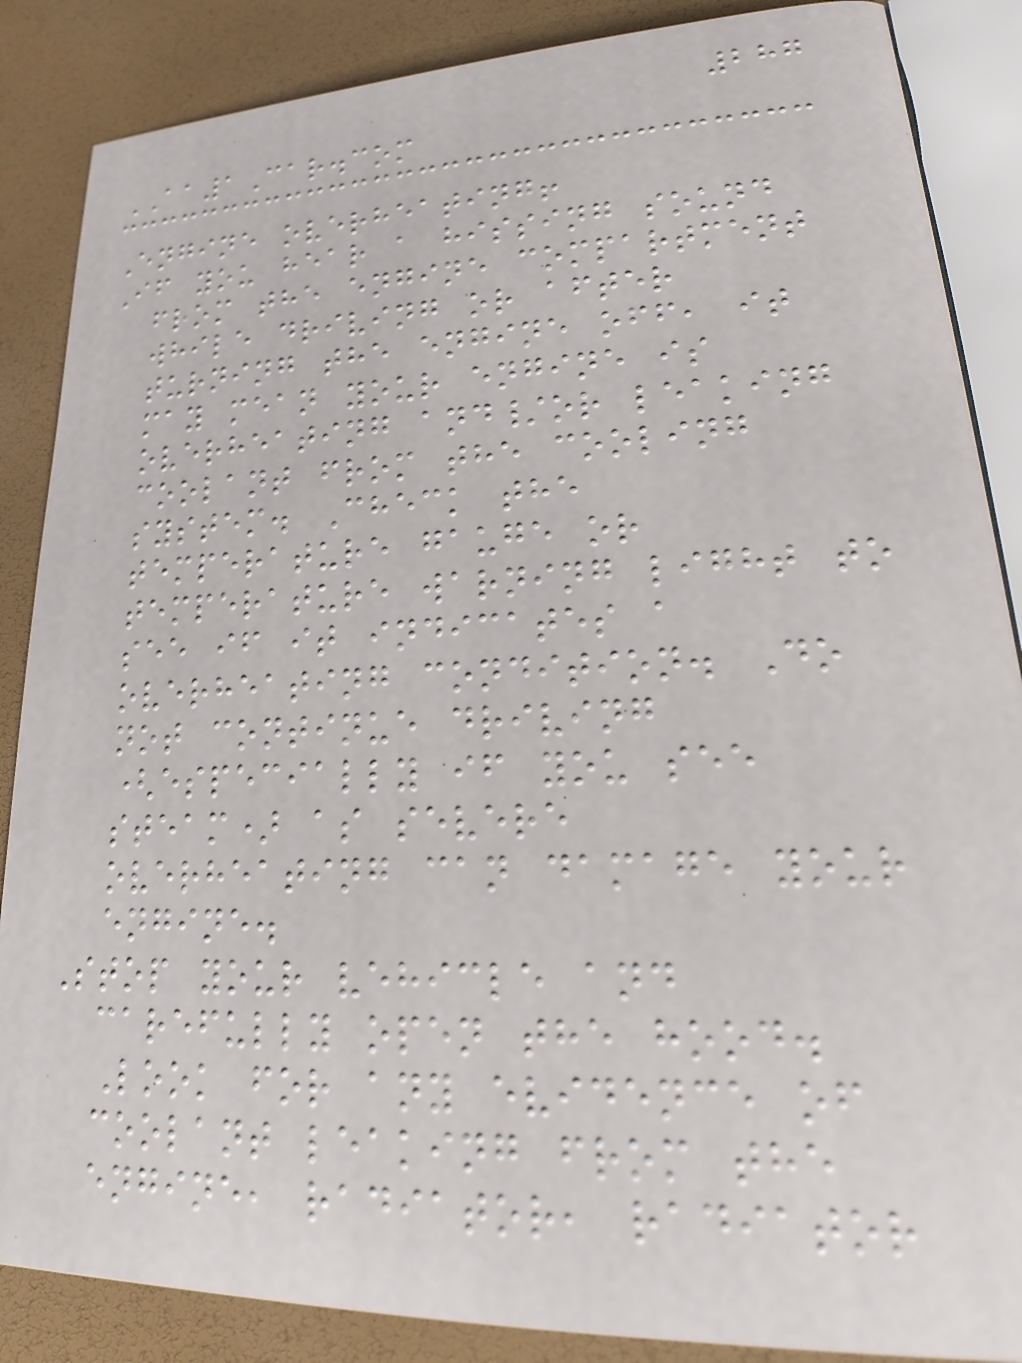287
AA1Car.com
Engine overheating!
If you hear a hissing sound
from the engine compartment
while driving or after
turning the engine off, it
may mean your engine is
overheating and/or leaking
coolant from the cooling
system. Check the
temperature gauge or
temperature warning light to
see if it indicates a
overheating condition. Do
not continue driving
(especially if you see
steam) as severe
overheating can damage your
engine.
Stop your vehicle and
carefully open the hood.
Look for any evidence of
coolant leaking from the
engine, radiator, radiator
